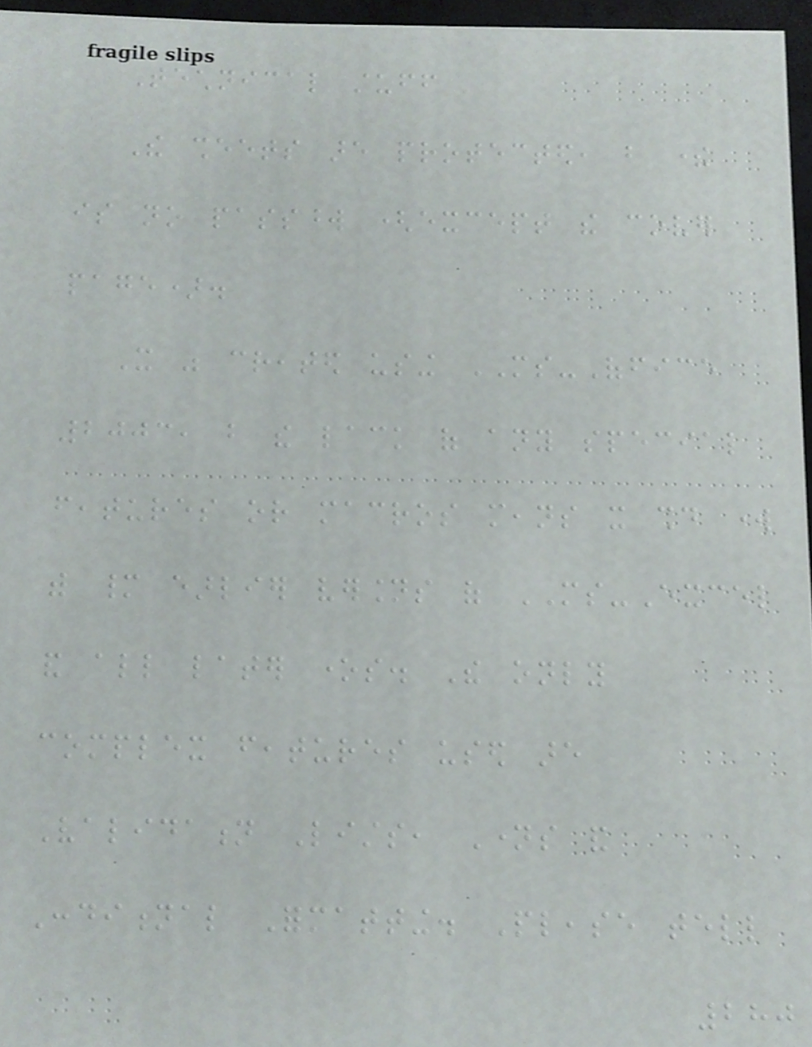Technical stuff
The sheets are protected, but there
is no password (except the cover
page).
It was created using MS-Office
2003, but the lack of any special
features or macros means it should work
with many earlier versions of MS-Excel
and all later ones. The only
complex features used are
Validation Lists, Names and
Conditional Formatting. Please tell
280
